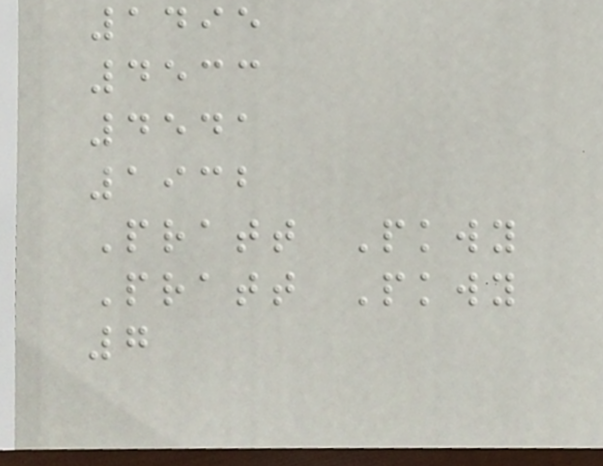1495
4533
4541
1932
Pratt Pkwy
Pratt Pkwy
7
